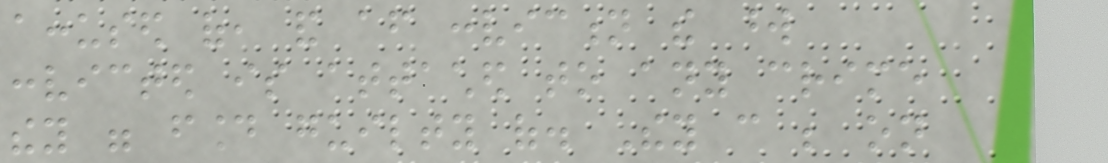accused of, and after conviction the word
convicted is attached to any crime
they were found guilty of. They can be on
